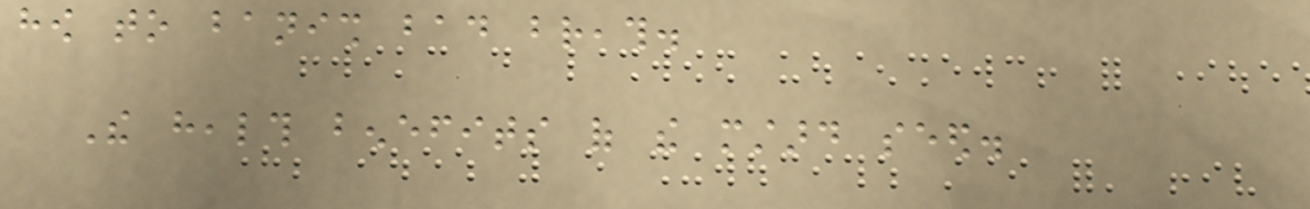how to banish bad breath.
The health benefits of the mustard seed.
